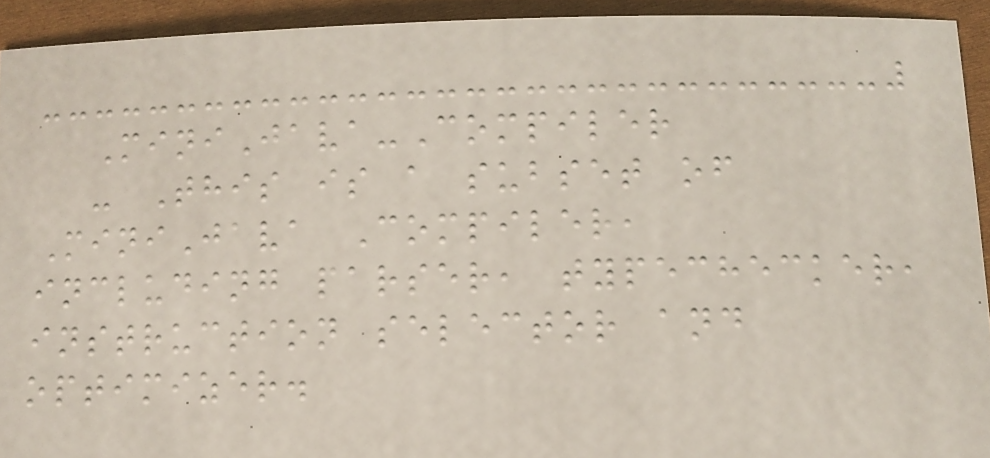MiniJava-Compiler
- This is a subset of
MiniJava Compiler,
including parser, typechecker,
instruction selector and
optimizer.
